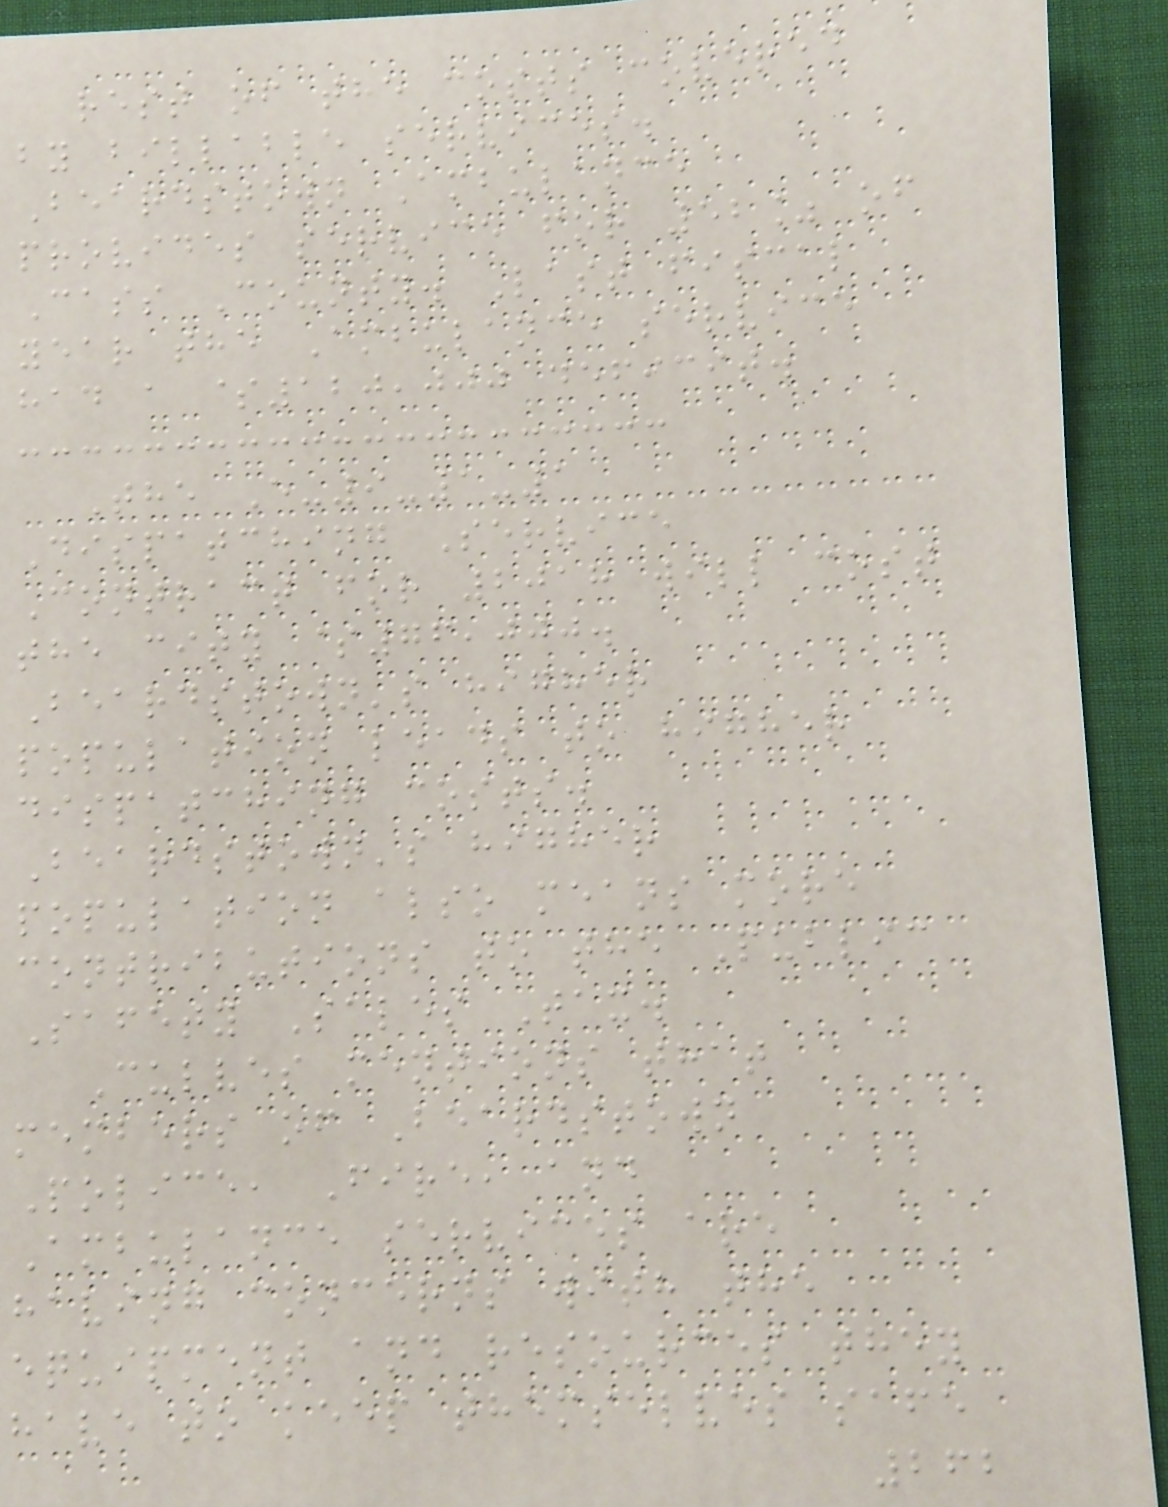rest of the costs covered
by billable services.
Beardstown Ambulance
provides service for 52% of
Cass County. Last fiscal
year the Ambulance service
had a $120,000 deficit.
The E-9-1-1
Dispatching Service
Contract for 2018 will cost
the city $76,000.
Beardstown's higher
population leads to higher
dispatching costs.
Beardstown's higher
population also means more
contributions to the Public
Safety Sales Tax.
Culves mentions that
members of Beardstown
Police, Fire, and
Ambulance services are
having concerns with the
equipment and resources they
have to keep themselves safe
262
